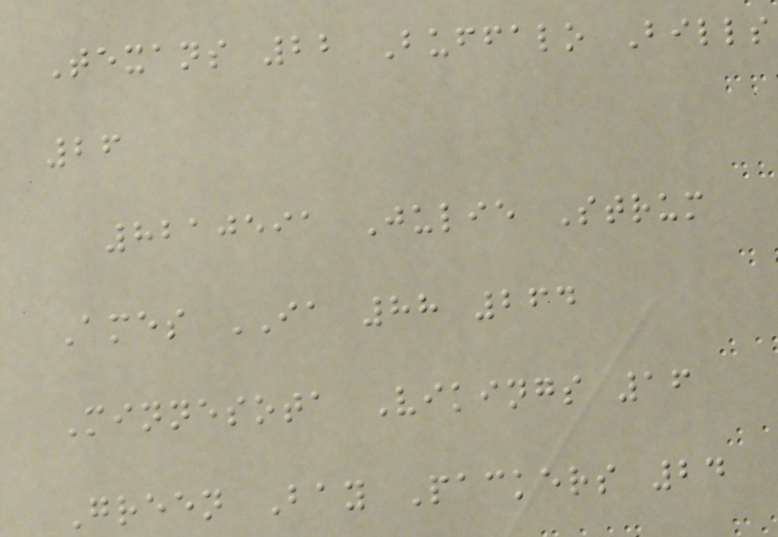Texans 22 Buffalo Bills
26
8210591 Julie Strum
Ames IA 88 264
Minnesota Vikings 16
Green Bay Packers 24
